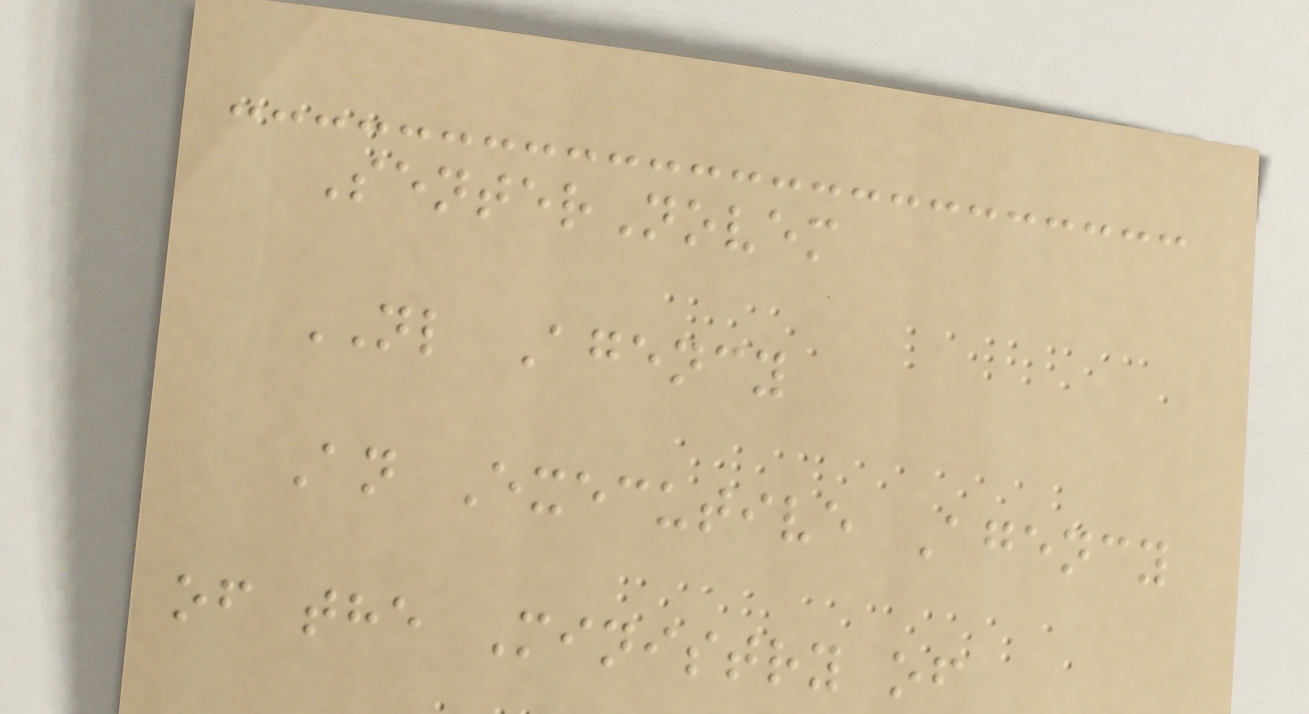SenterNovem
NL Agency
An Executive Agency
of the Ministry of
